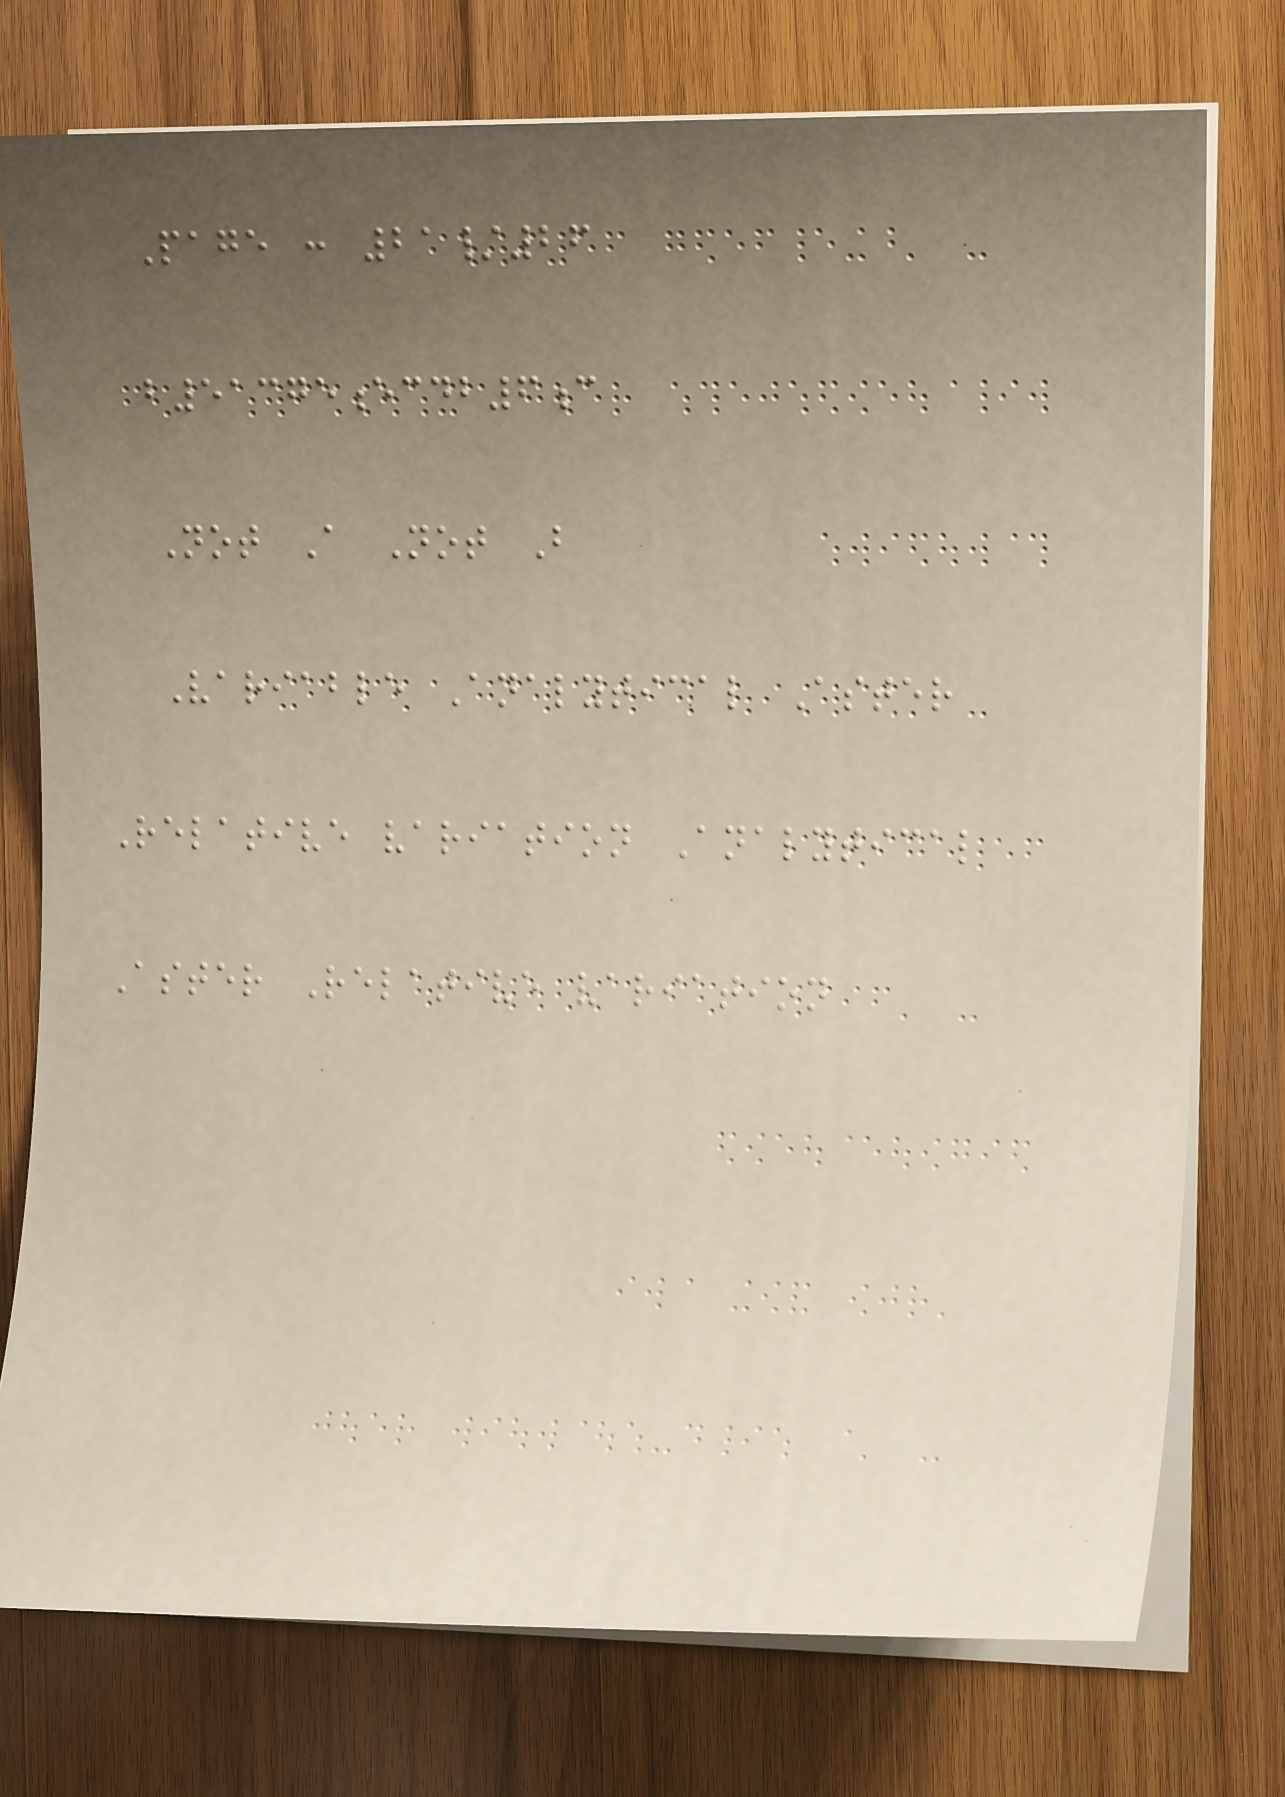Page : 21/26
b51375ecdb6c
Not A Not B
Variable Analytical Aster
Relative variation Analytical
Aster Relative variation
